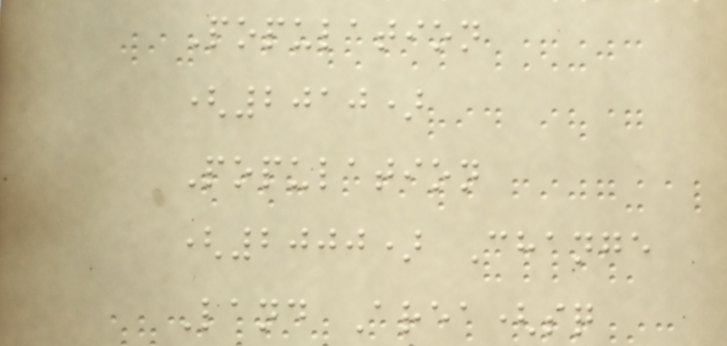Population
(2010)
Population
(2000) Change
Land Area(sq
